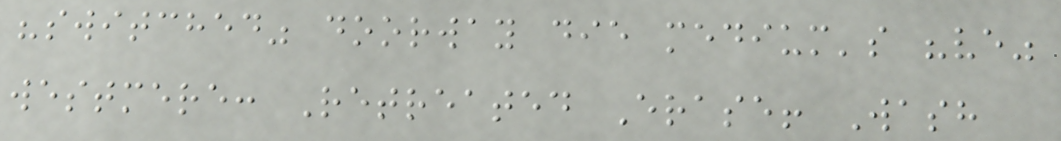"switched" doorway die medium's "ve"
westmere: Retreated Erase! Wash
